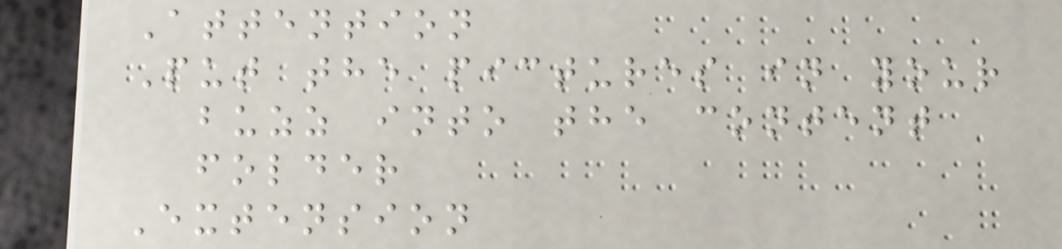Attention
Put the pictures in your
buzz into the content
folder
Extension
